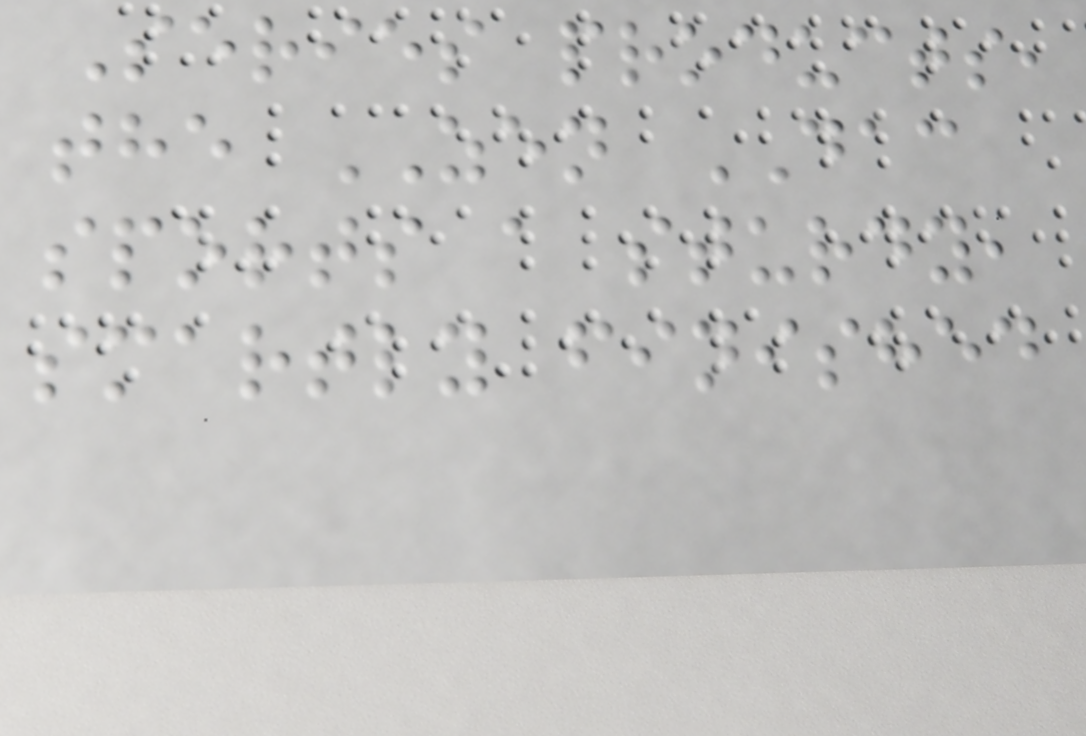Series products,
the ZEN DAC
sports a sturdy,
smartly finished
